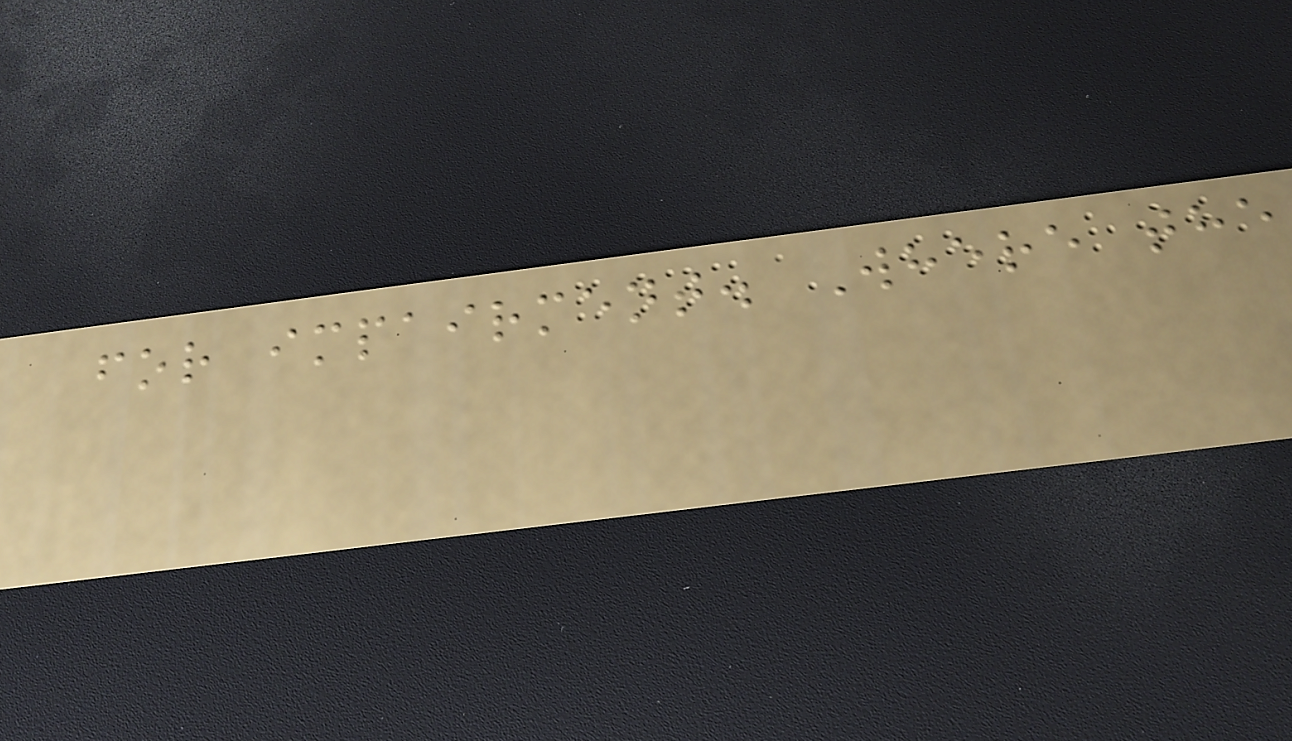for impairment. Where the
